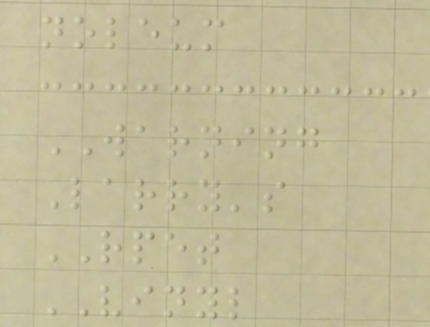noleum
WARNING
Larry's
RPET
VINYL
